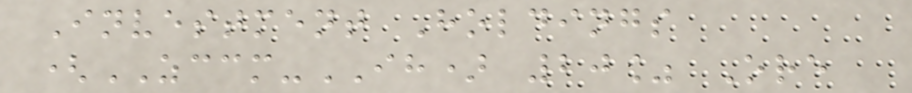Investment Holdings
(ZCCM-IH) 20% Ore
